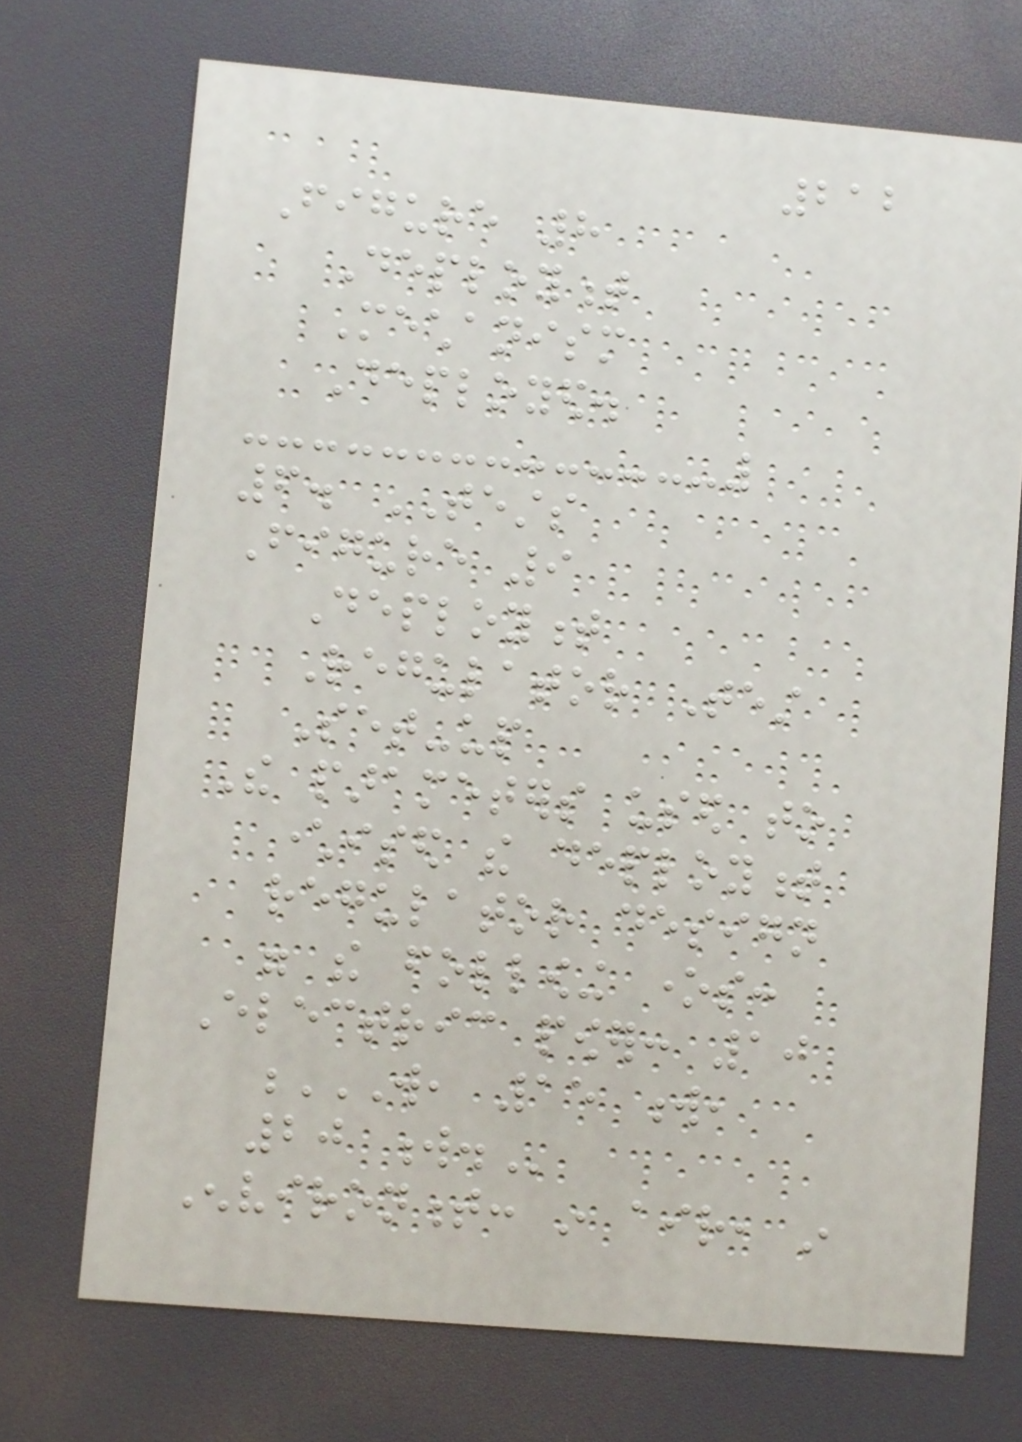212
Figure 8
Deployment
Mechanism
Deployed.
6. TESTS
Figure 9
Deployment
Regulator Test
Set-up
The parameters used to
characterised the deployment
regulator design
were the following ones:
Electric power: 10
W, 15 W,
20 W.
Environment: in air, in
